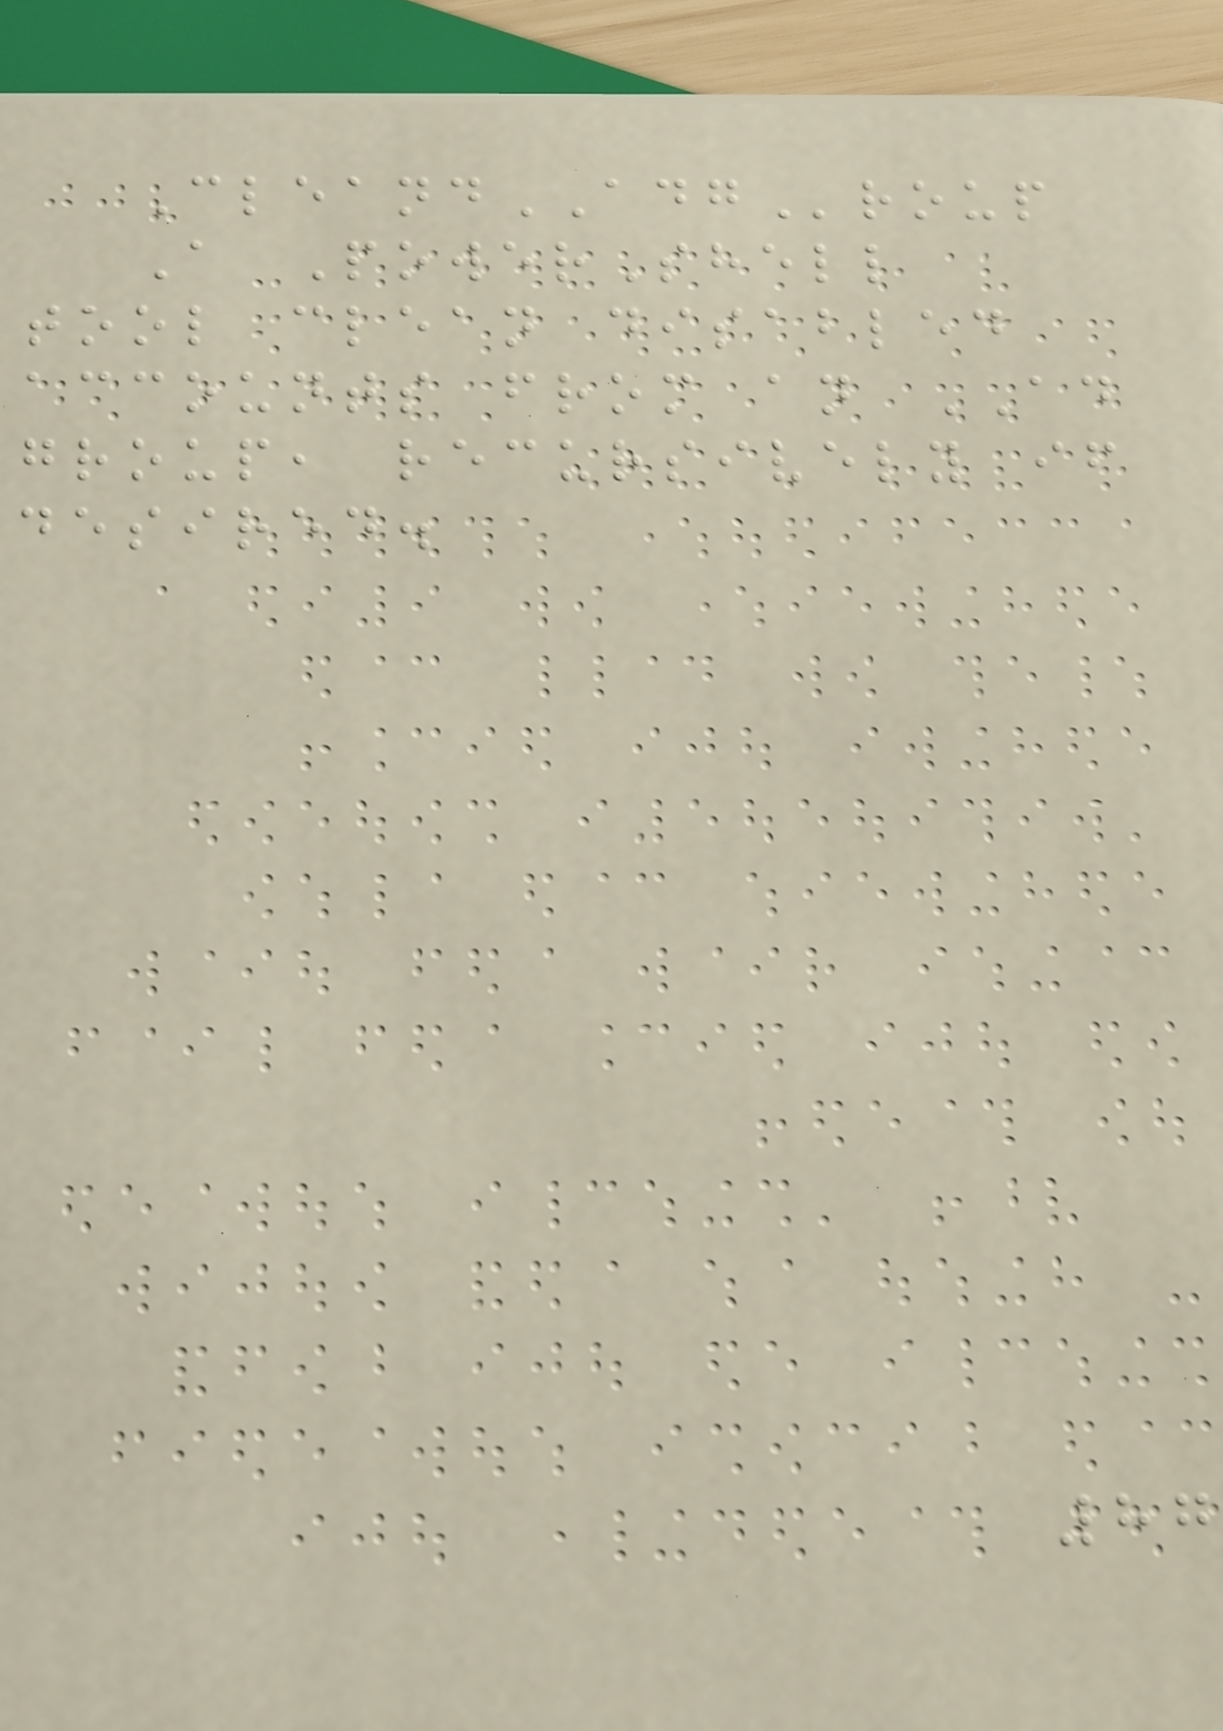CleandADGroup
A PowerShell
tool clean disabled
accounts from an AD
group, recursively if
desired.
87
